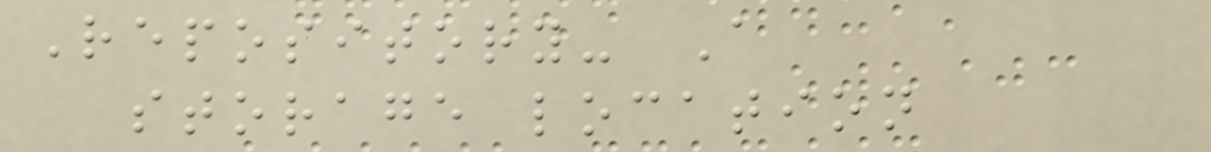Repository- A
storage location
